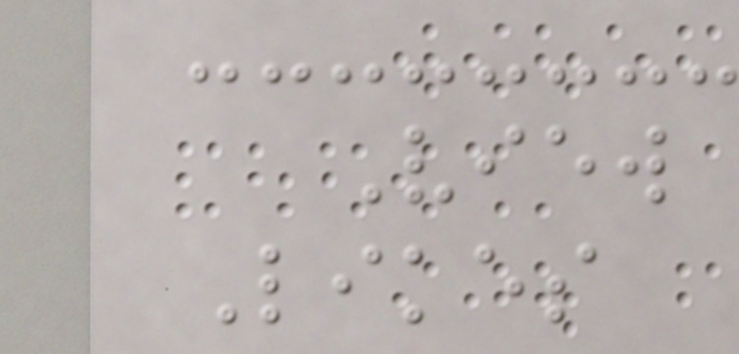View
Likes
